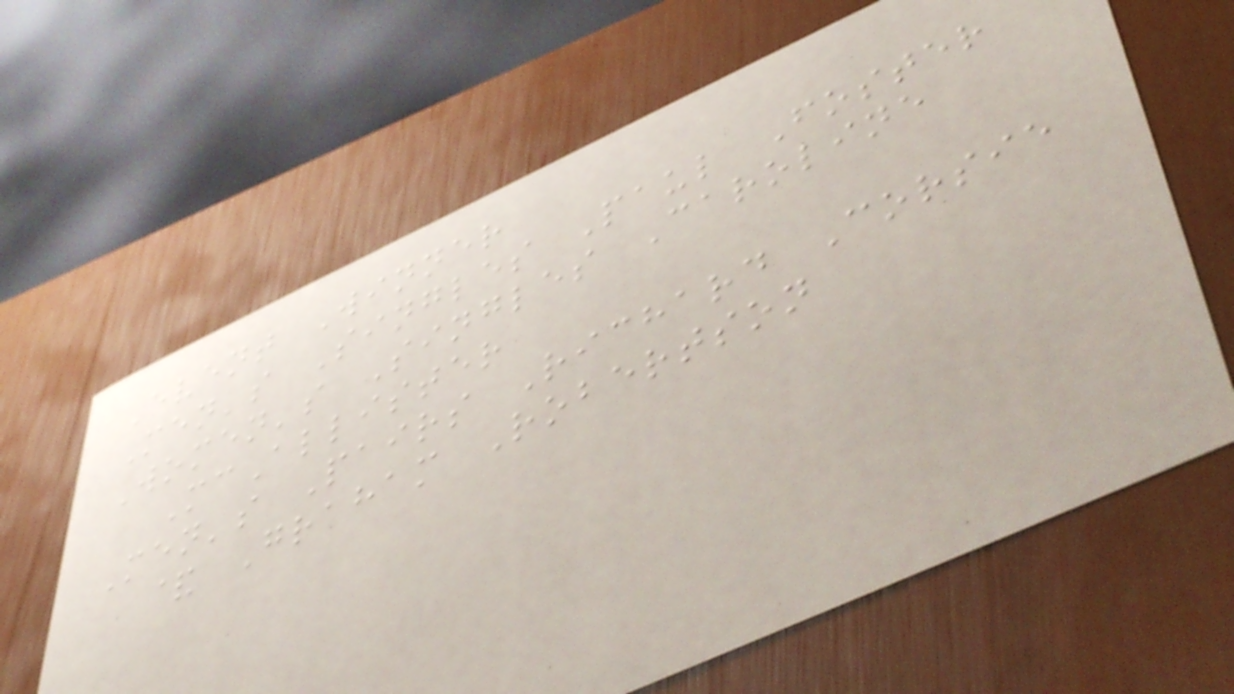Event Winner
Men's Singles Paul Foster
Women's Singles Caroline
McAllister
Men's Pairs Richard Corsie
& Graham Robertson
